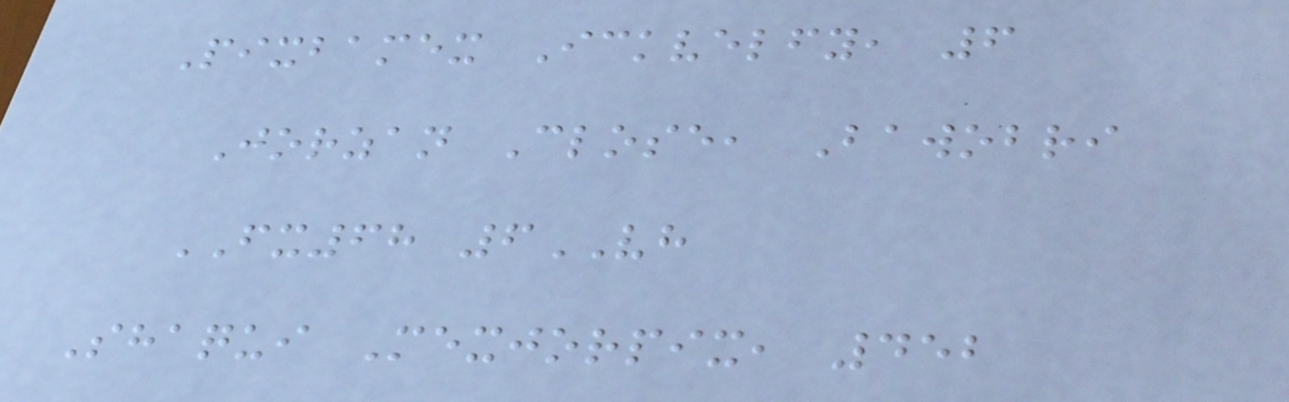Pixbamex Ickvelfy, 6
Jorzan Close, Bawobri
FX68 6VH
Shaqui Mexjorpix, 452
